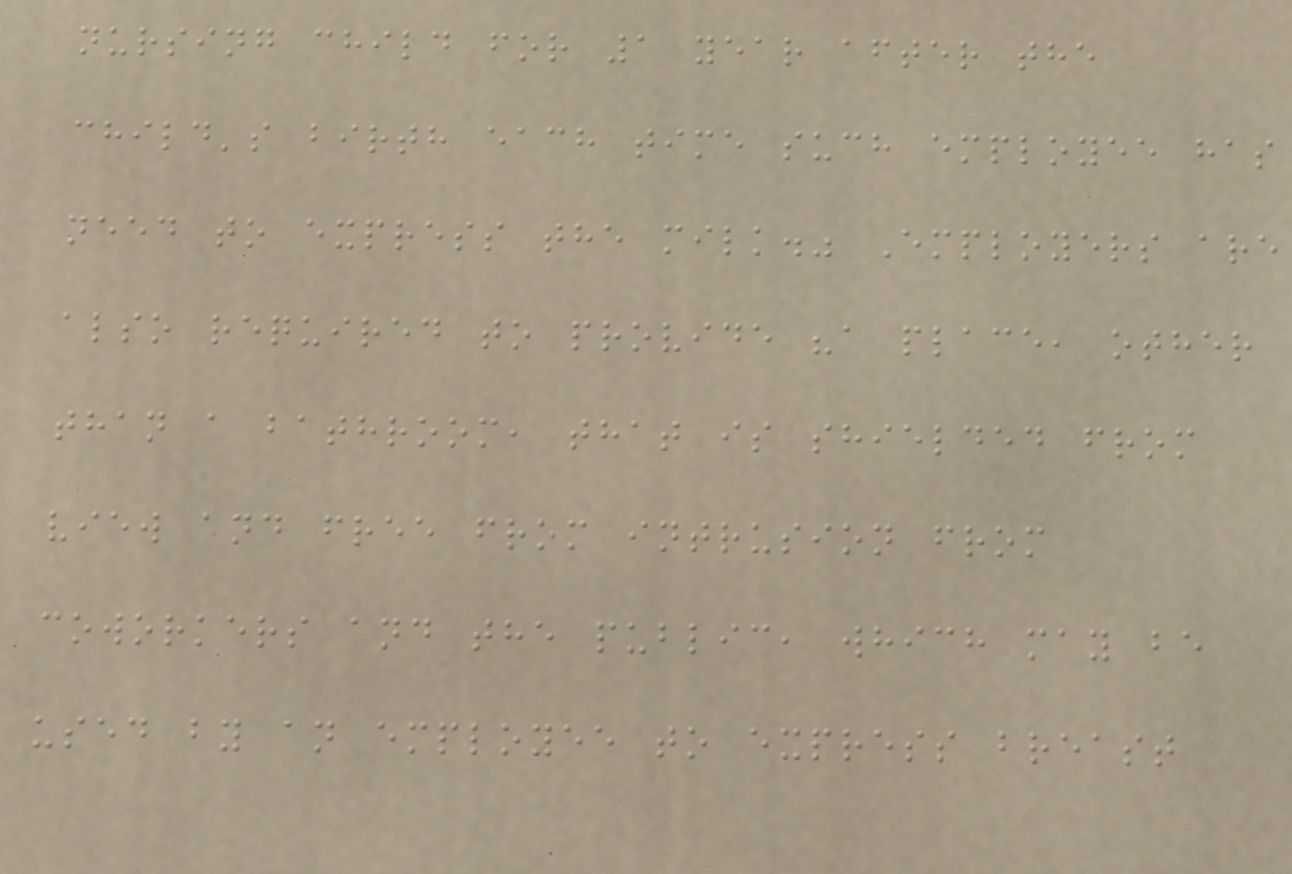nursing child for 1 year after the
child's birth each time such employee has
need to express the milk." Employers are
also required to provide "a place, other
than a bathroom, that is shielded from
view and free from intrusion from
coworkers and the public, which may be
used by an employee to express breast
